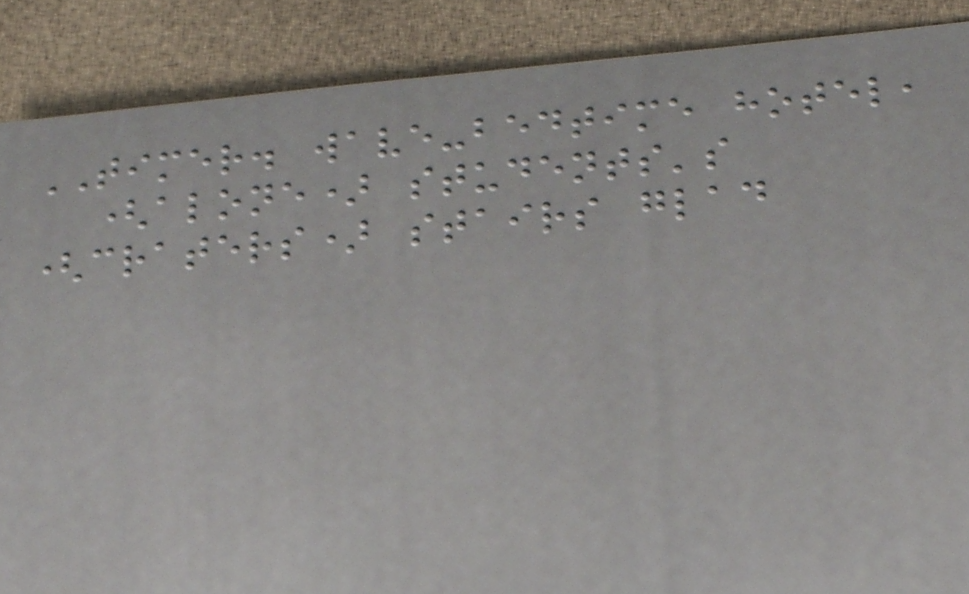TIMER. wave-bedtime hotel,
(alone) students's
(craters) stairs glad
